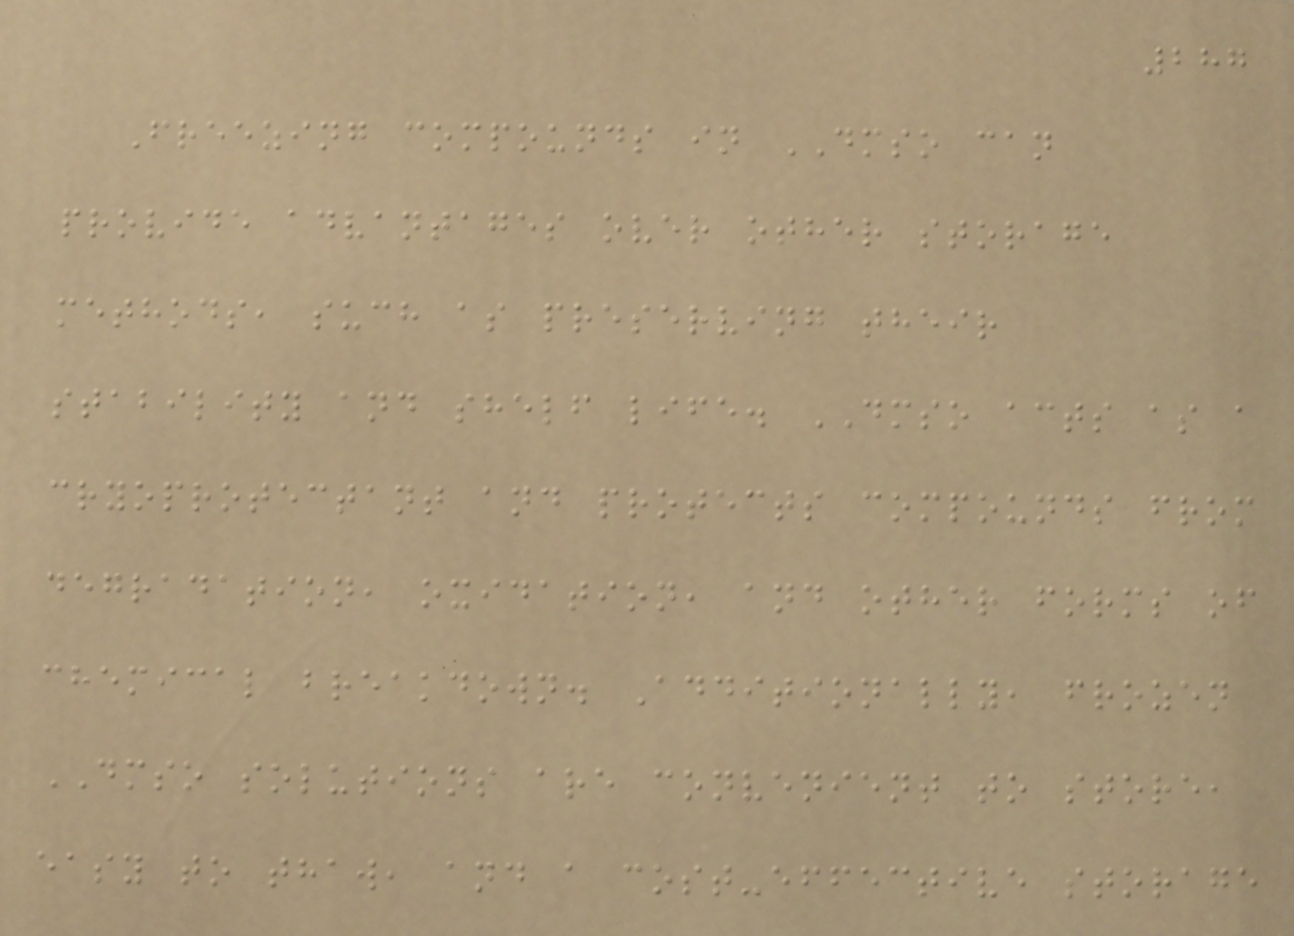287
Freezing compounds in DMSO can
provide advantages over other storage
methods, such as preserving their
stability and shelf life. DMSO acts as a
cryoprotectant and protects compounds from
degradation, oxidation, and other forms of
chemical breakdown. Additionally, frozen
DMSO solutions are convenient to store,
easy to thaw, and a cost-effective storage
